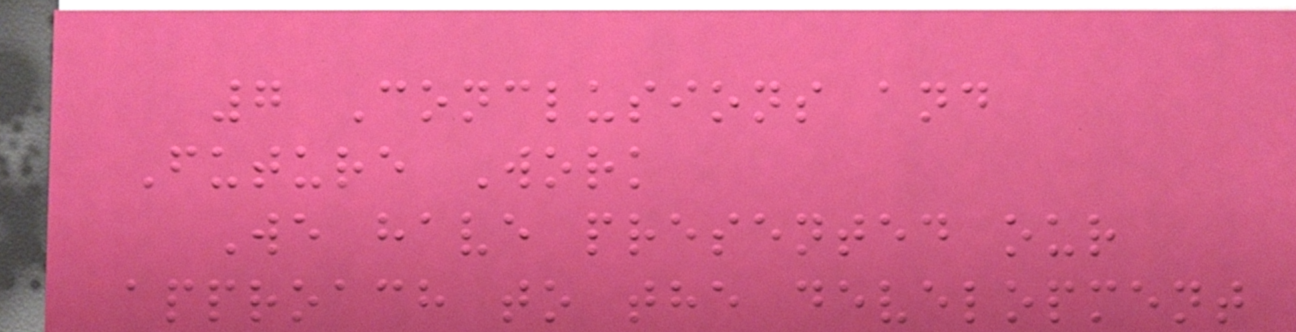7 Conclusions and
Future Work
We have presented our
approach to the development
